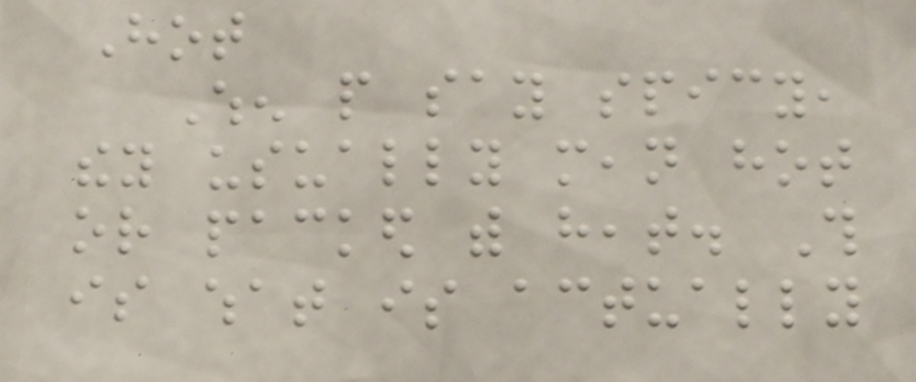Hot
When people say spicy,
they usually mean hot
or packed with heat. This
is what is actually
